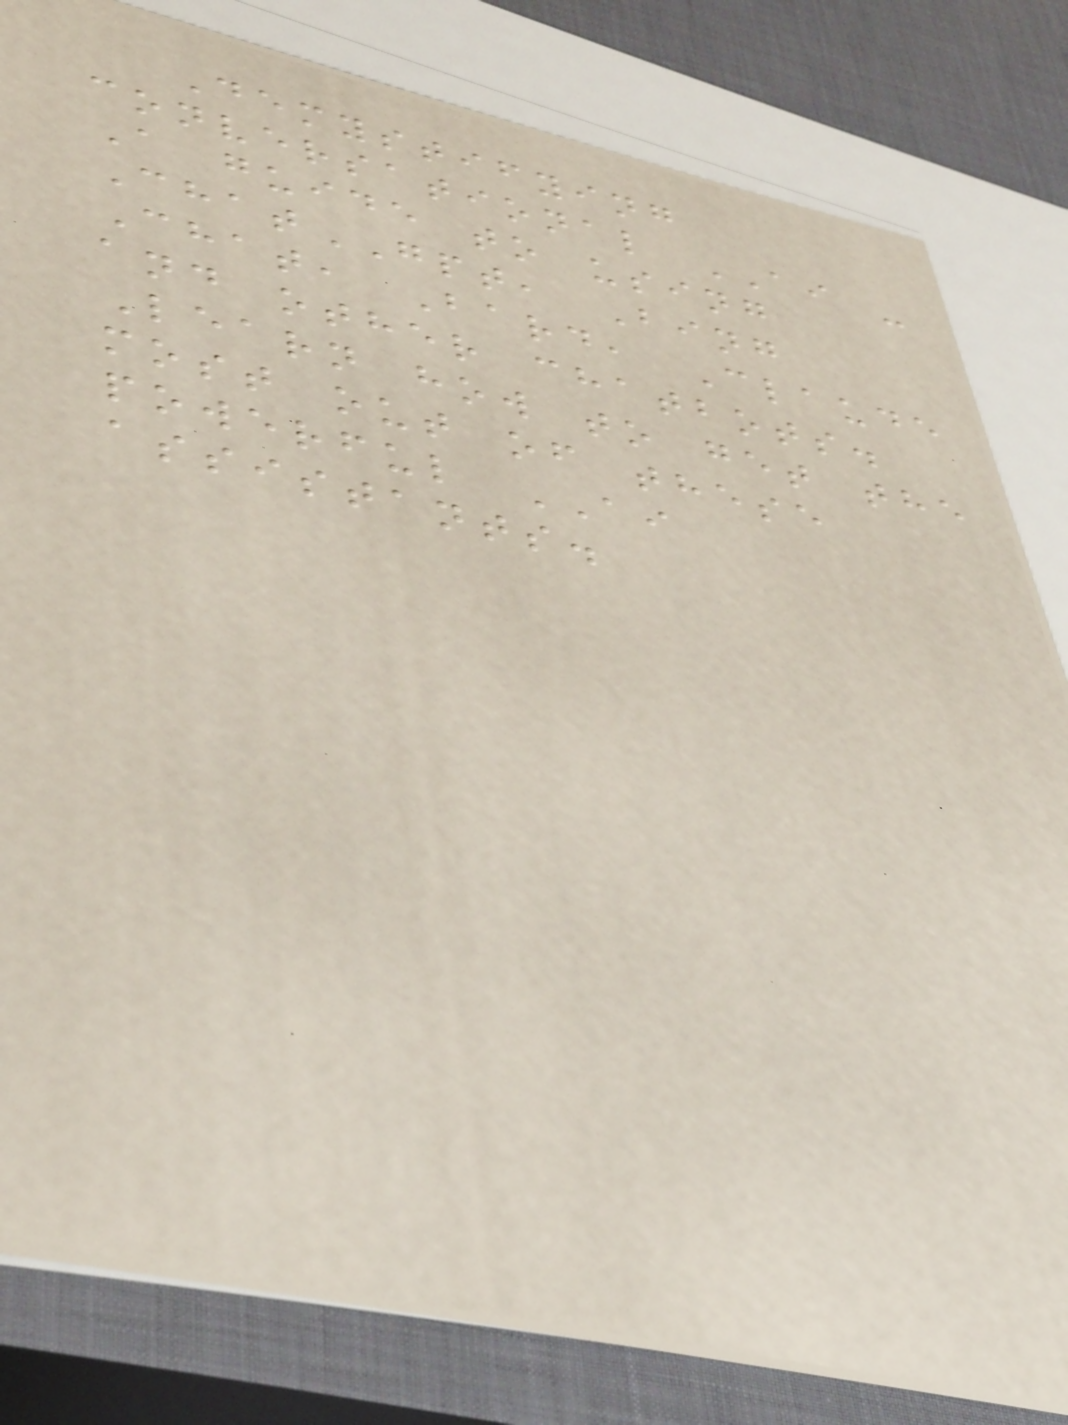Demystifying
conversational AI -
A guide to using
ChatGPT, Bing
Chat, Bard, Claude
and other chatbots.
Learn how to get the
most out of these
powerful AI
assistants.
